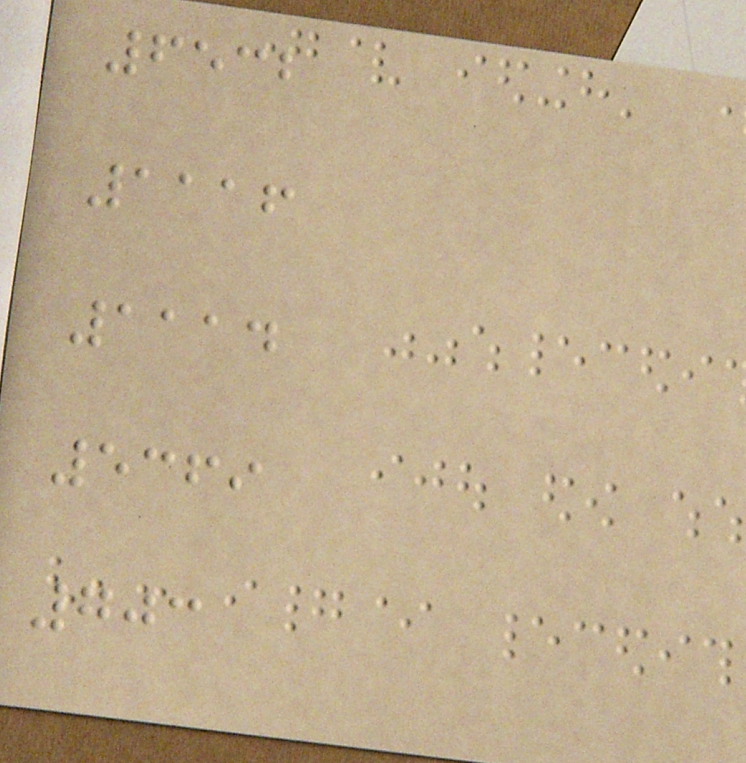6532
1116
1114
5369
703
